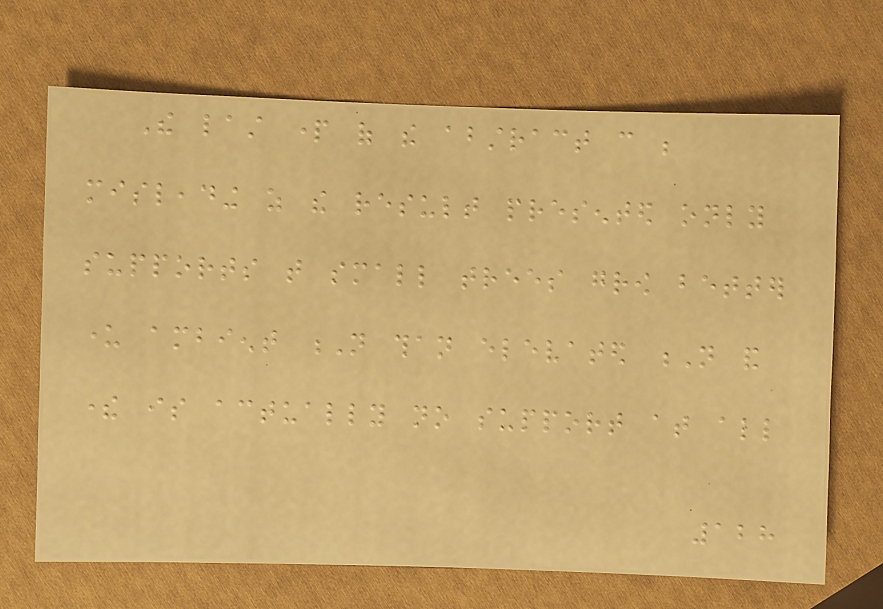The last part of the abstract can be
misleading as the result presented only
supports that small trees grow better
under ambient N than elevated N and
there is actually no support at all
128
